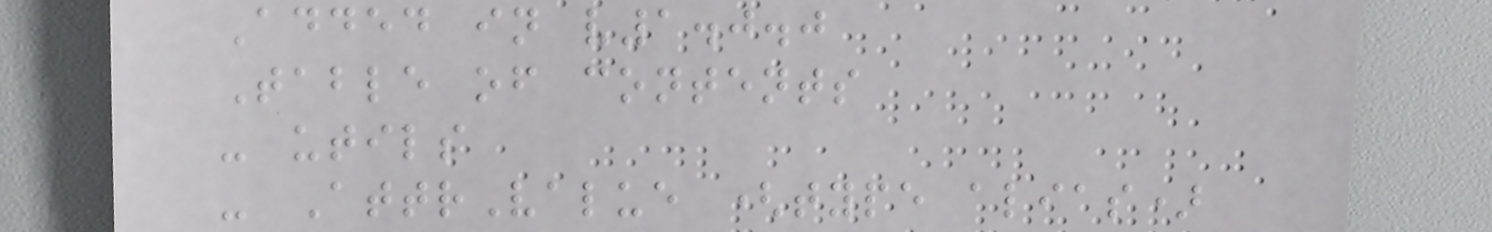Added in v1.0.0
Table of contents
- utils
- AttrValue (type alias)
